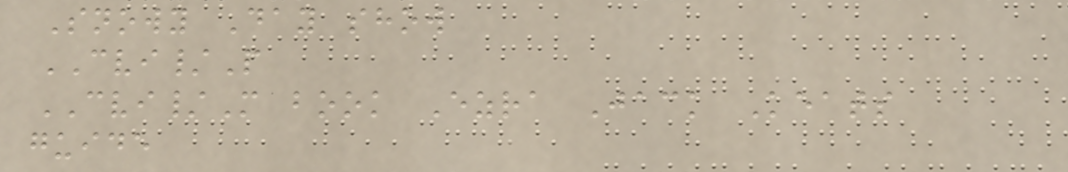Snowy Day show
CVI/P
CVI/M book Ezra Jack Keats
guide
